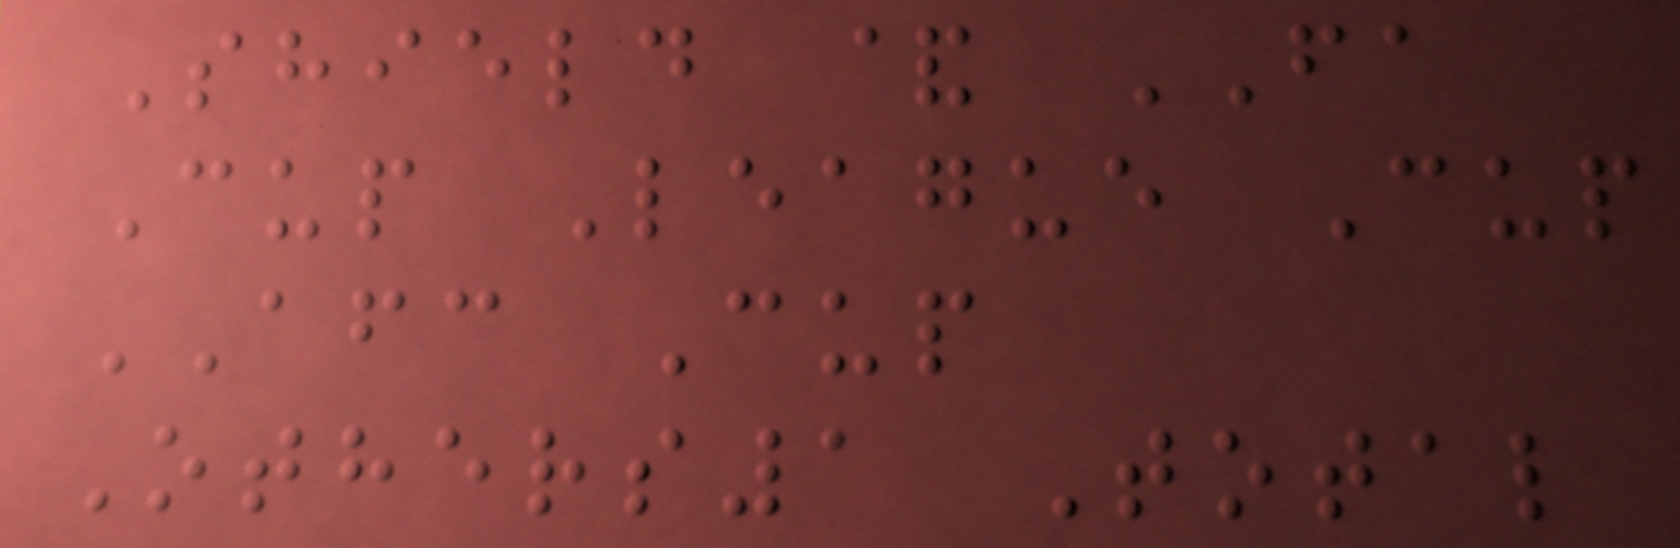Shield & FA
Cup League Cup
AFC Cup
Others1 Total
